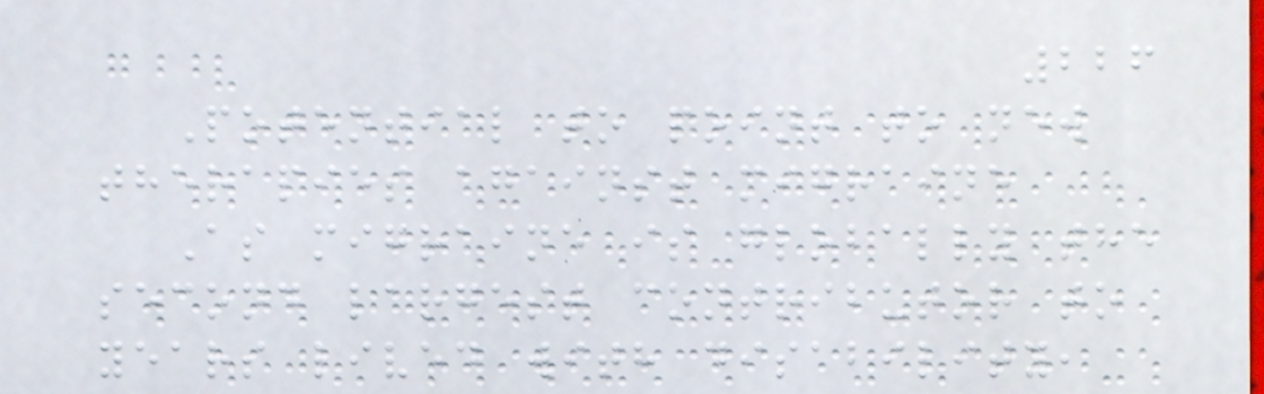226
Potential to point to new
therapies against migraine
As migraine is globally the
second largest contributor to
years lived with disability,
